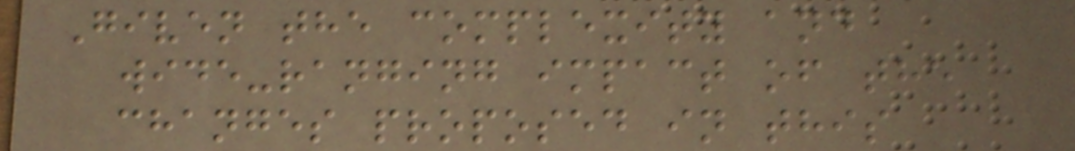Given the complexity and
wide-ranging impact of the
changes proposed in this
